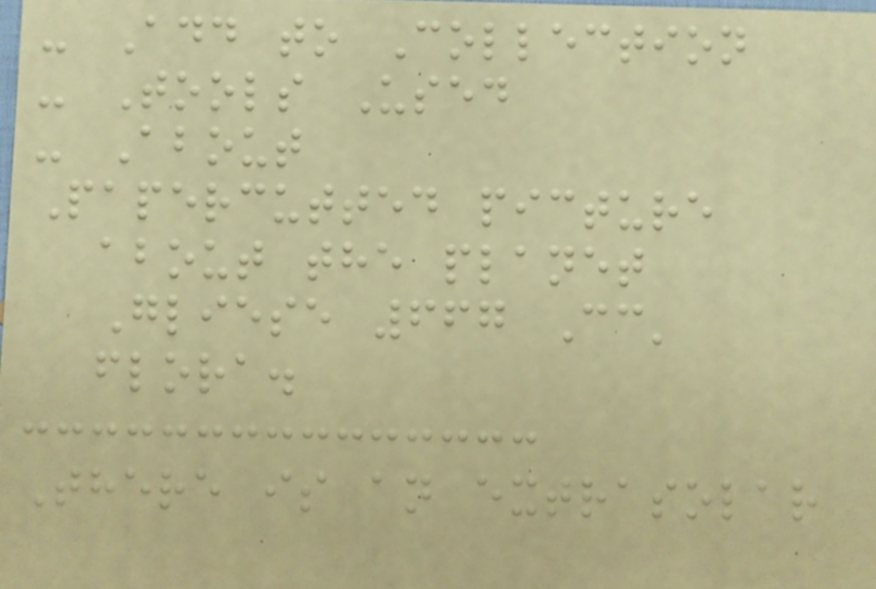- Add to Collection
- Tools Used
- About
Papercutted picture
about the planet
Gliese 667 Cc'
flora.
There is an extrasolar
